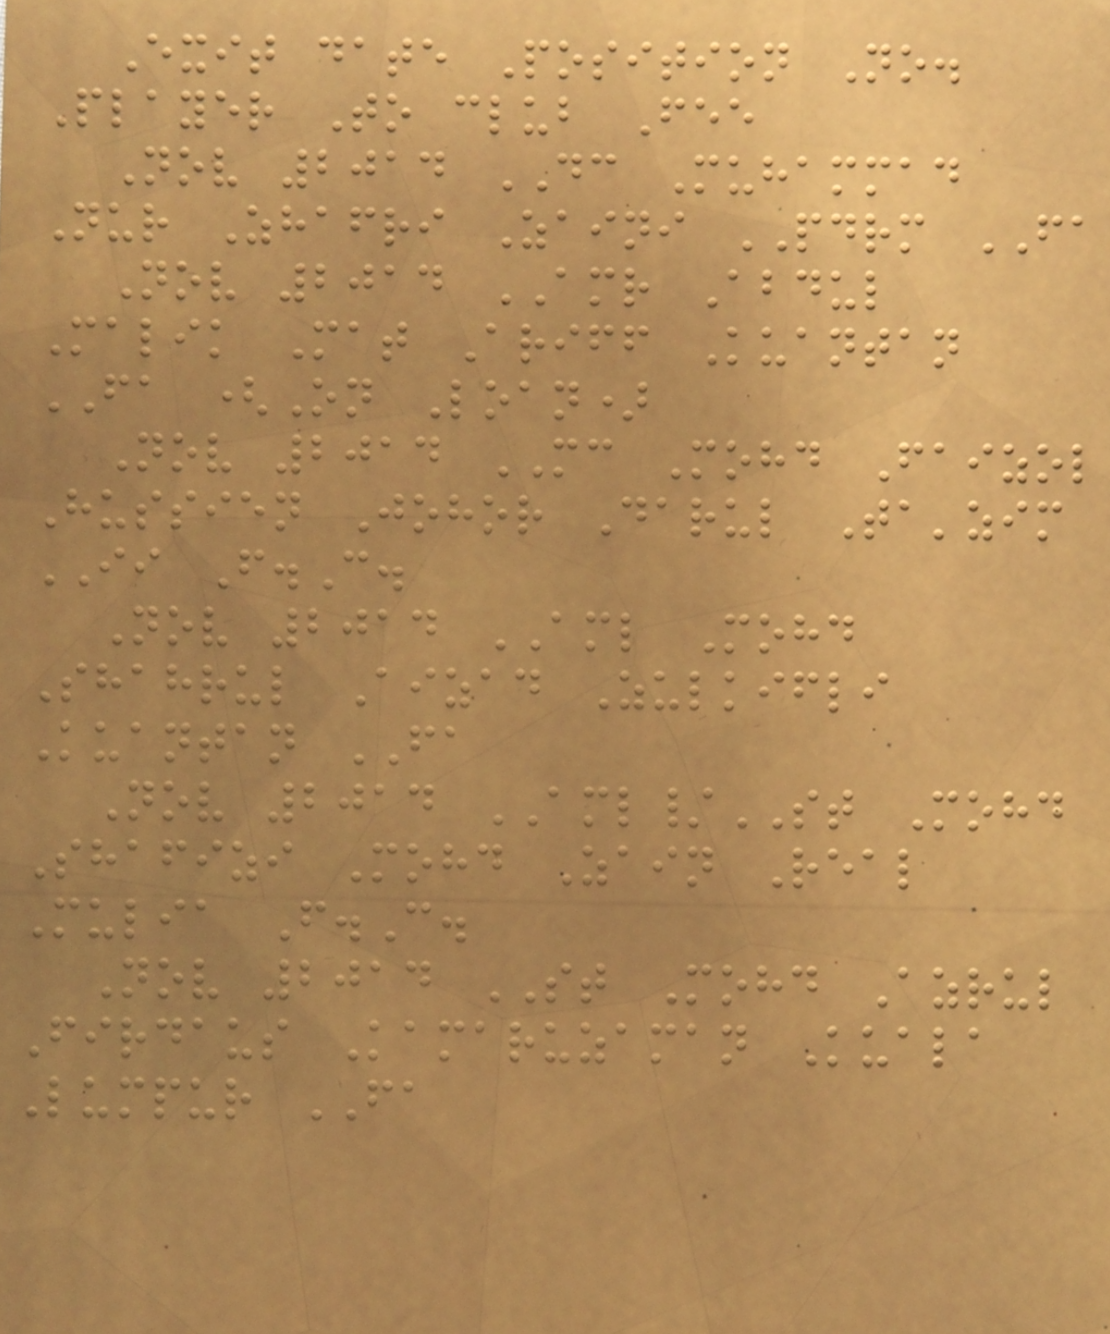Exit date Position No.
Player To club Fee
Nov 2014 DC Muhammad
Nur Zhafri Zaini PDRM FA
Nov 2014 AMR Abdul
Malik Mat Ariff Kuantan
FA (On Loan)
Nov 2014 MC Mohd Faizol
Hussien Johor Darul Ta'zim
II F.C.
Nov 2014 AML Mohd
Shahrul Aizad Zulkifli
Kuantan FA
Nov 2014 AML/ST Mohd
Shafizi Mohd Zain Real
Mulia F.C.
Nov 2014 ST Mohd Azrul
Firdaus Kamaruzaman Kuala
Lumpur FA
